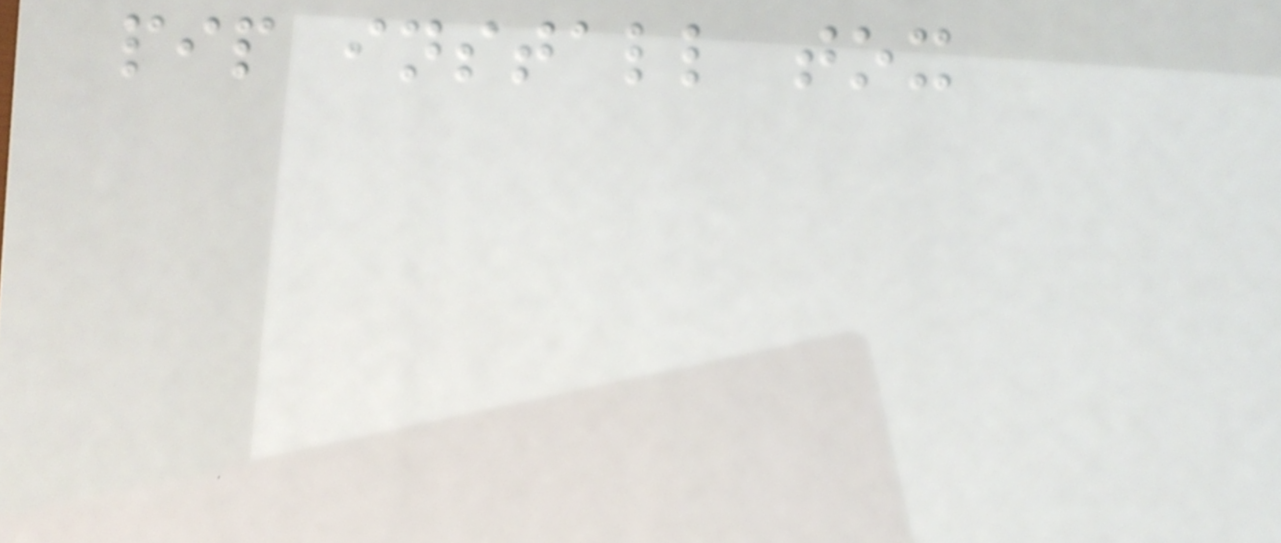pip install tox
